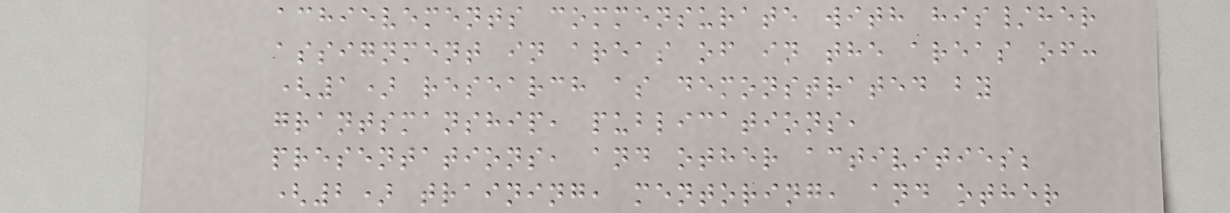achievements commensurate with his/her
assignment in areas of in the areas of:
(1) research as demonstrated by
grantsmanship, publications,
presentations, and other activities;
(2) training, mentoring, and other
